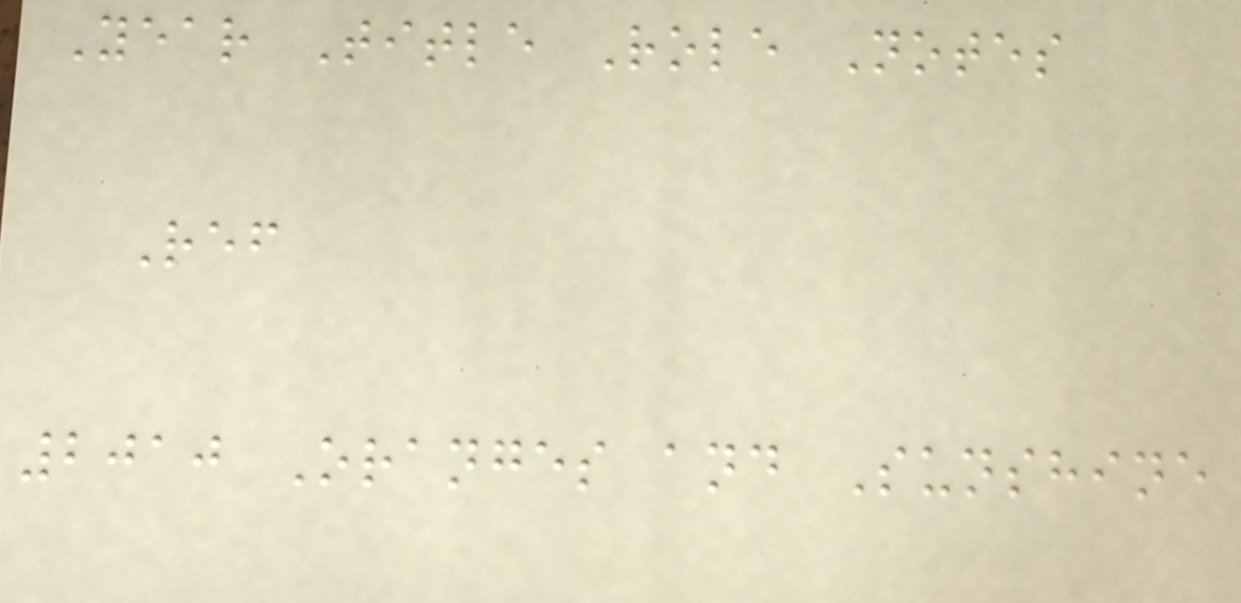Year Title Role Notes
Ref
2010 Oranges and Sunshine
